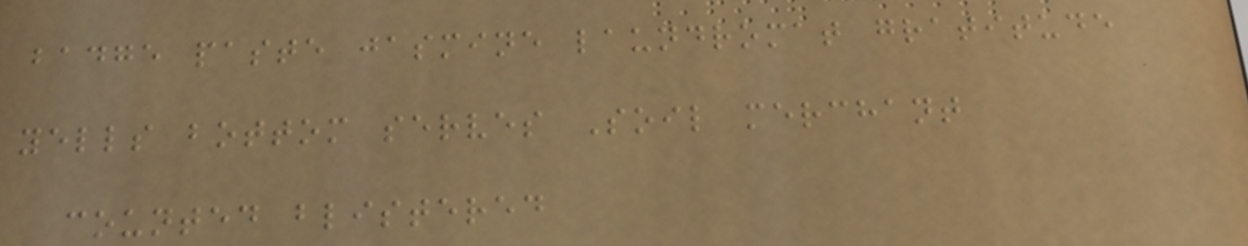badge paste jasmine laundromat gratitude
yells bottom serves Soil merchant
counted blistered
